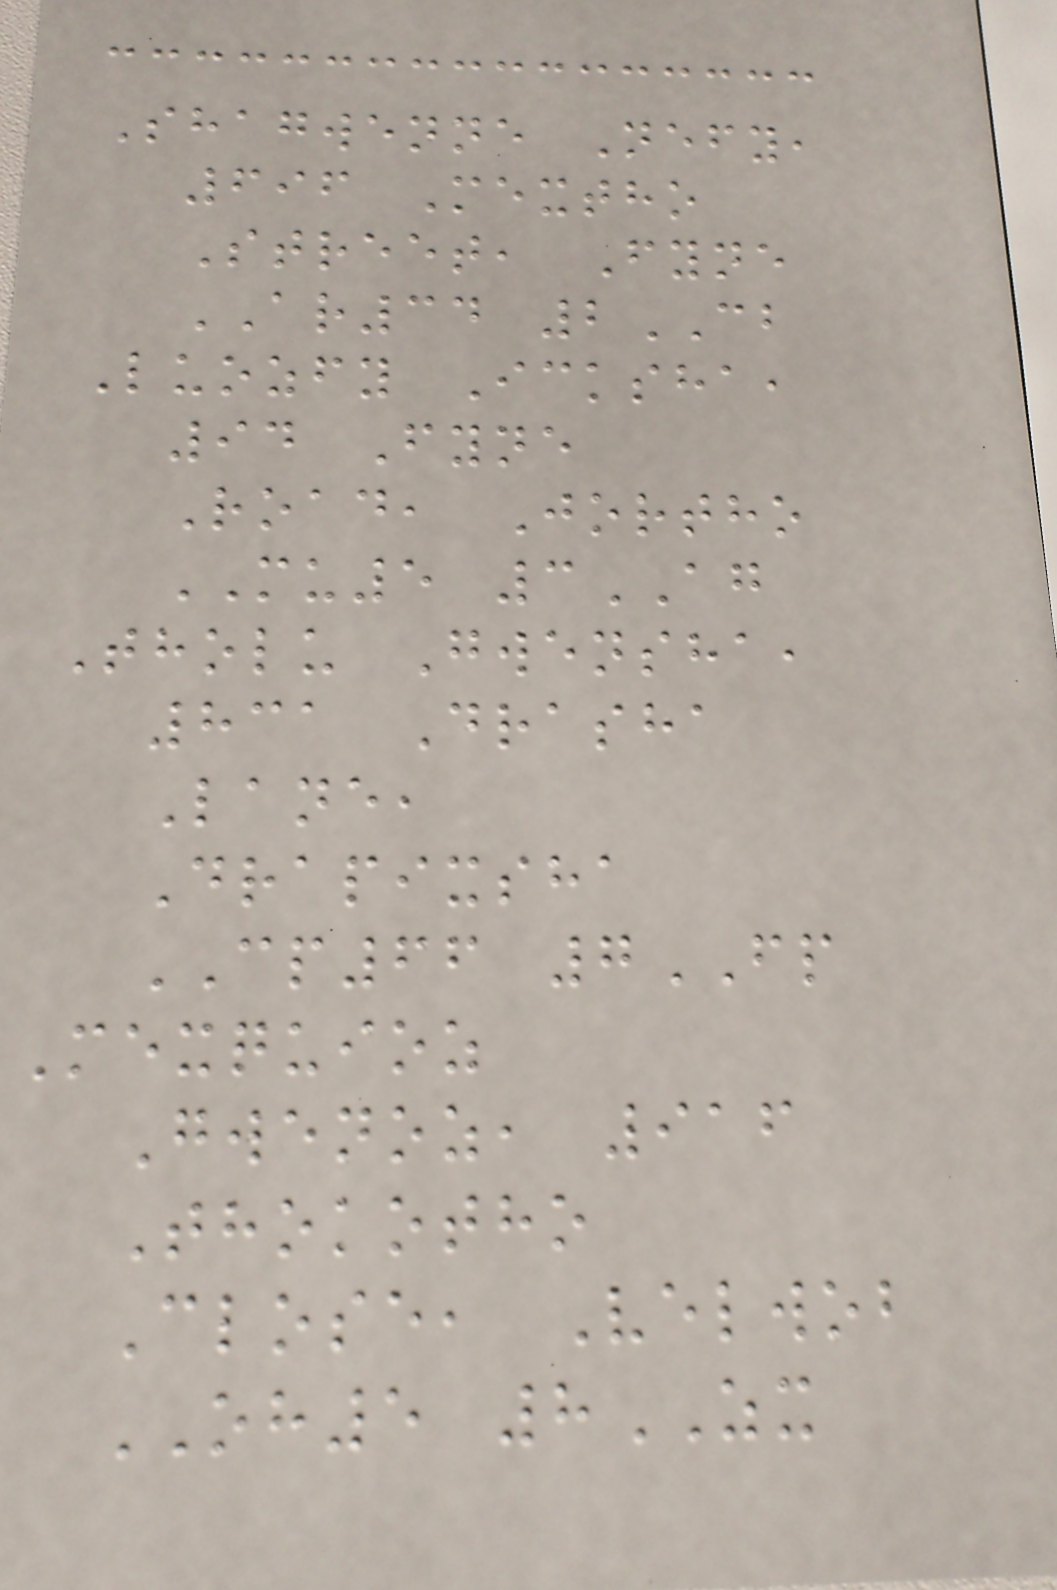Shagwenne Nefy,
696 Mextho
Street, Fyne
AR34 2CB
Luozfy Icksha,
94 Fyne
Road, Jortho
MU5 3AG
Tholu Gwensha,
831 Drasha
Lane,
Drapixsha
CP66 7FP
Mexquioz
Gwenoz, 916
Thokotho
Close, Velwob
OH5 8ZX
